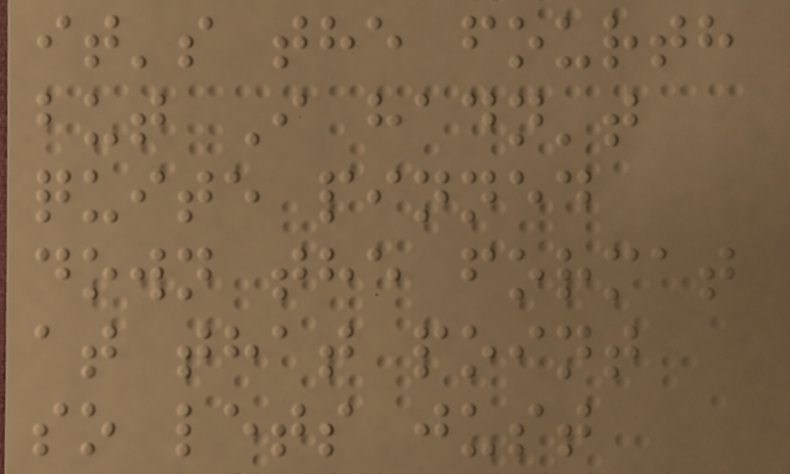it's the fourth
but I hadn't
quite pinned
down the format
at that point
so lets just
